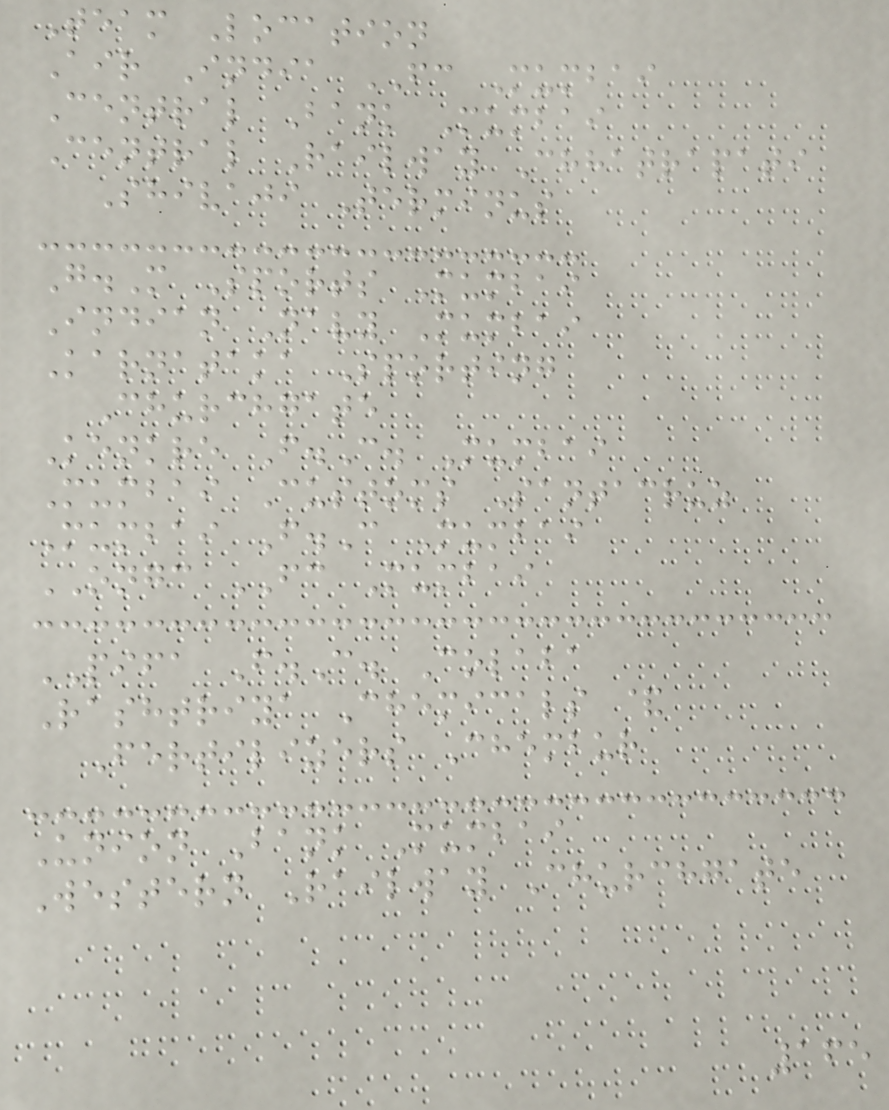Team Location
Air India FC Mumbai
Central Bank Mumbai
Central Railway Chhatrapati
Shivaji Terminus
G.M Sports Mumbai
Indian Navy Mumbai
Karnataka Sporting
Churchgate
Kenkre F.C. Mumbai
Mumbai Customs Santacruz
Mumbai F.C Mumbai
ONGC FC Mumbai
PIFA F.C. Colaba
Rashtriya Chemicals &
Fertilizers Chembur
Union Bank Mumbai
Western Railway Churchgate
165
